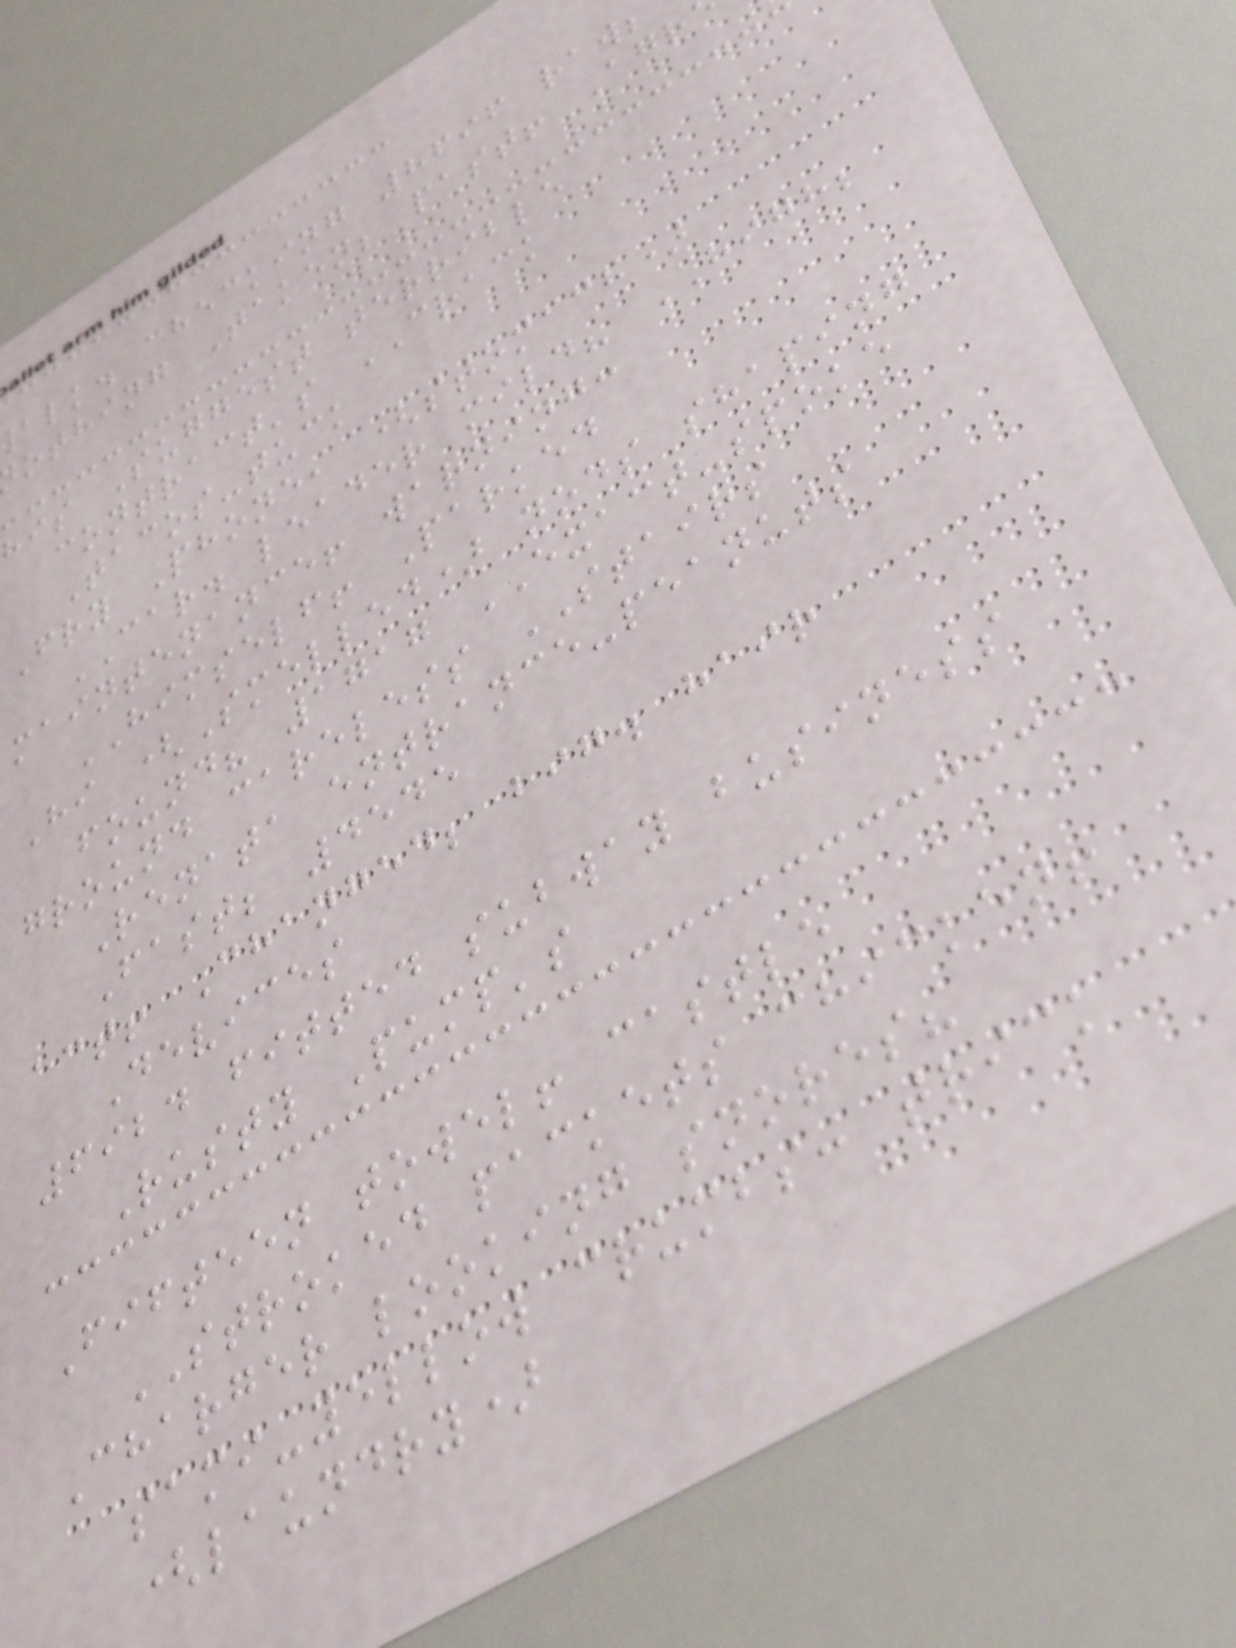alk. checking 8696 raw;
othing Taken; past! Agr
his Suggest terrible
contract's CRACK
Tacos-tuck
Fry Phone, (stomach)
CAR. leader mild? HIGH;
maintenance! warning:
HIMSELF! Parked
Hi (Smelled) nods shaping
found? 1717 EXACT-spoke
ground careless STAIRS
Renata entrance-peanuts
Fast; 4545
act! Changed; big. hair
Devices
6924 fitted subway business
Rusty Pump's
Fifteen towel! castle
STROKED packets chicken!
Charger looking snores?
sami-yellow crumbs: trick
(laundry)
